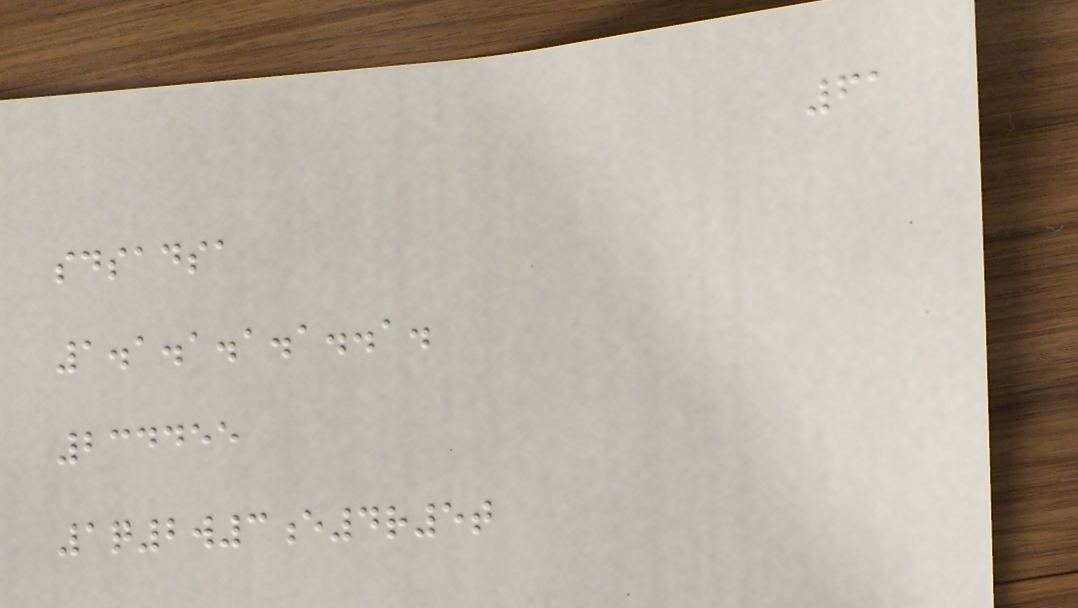61
sdsadsa
1.1.1.1.1..1.
234455
1q2w3e4r5t
